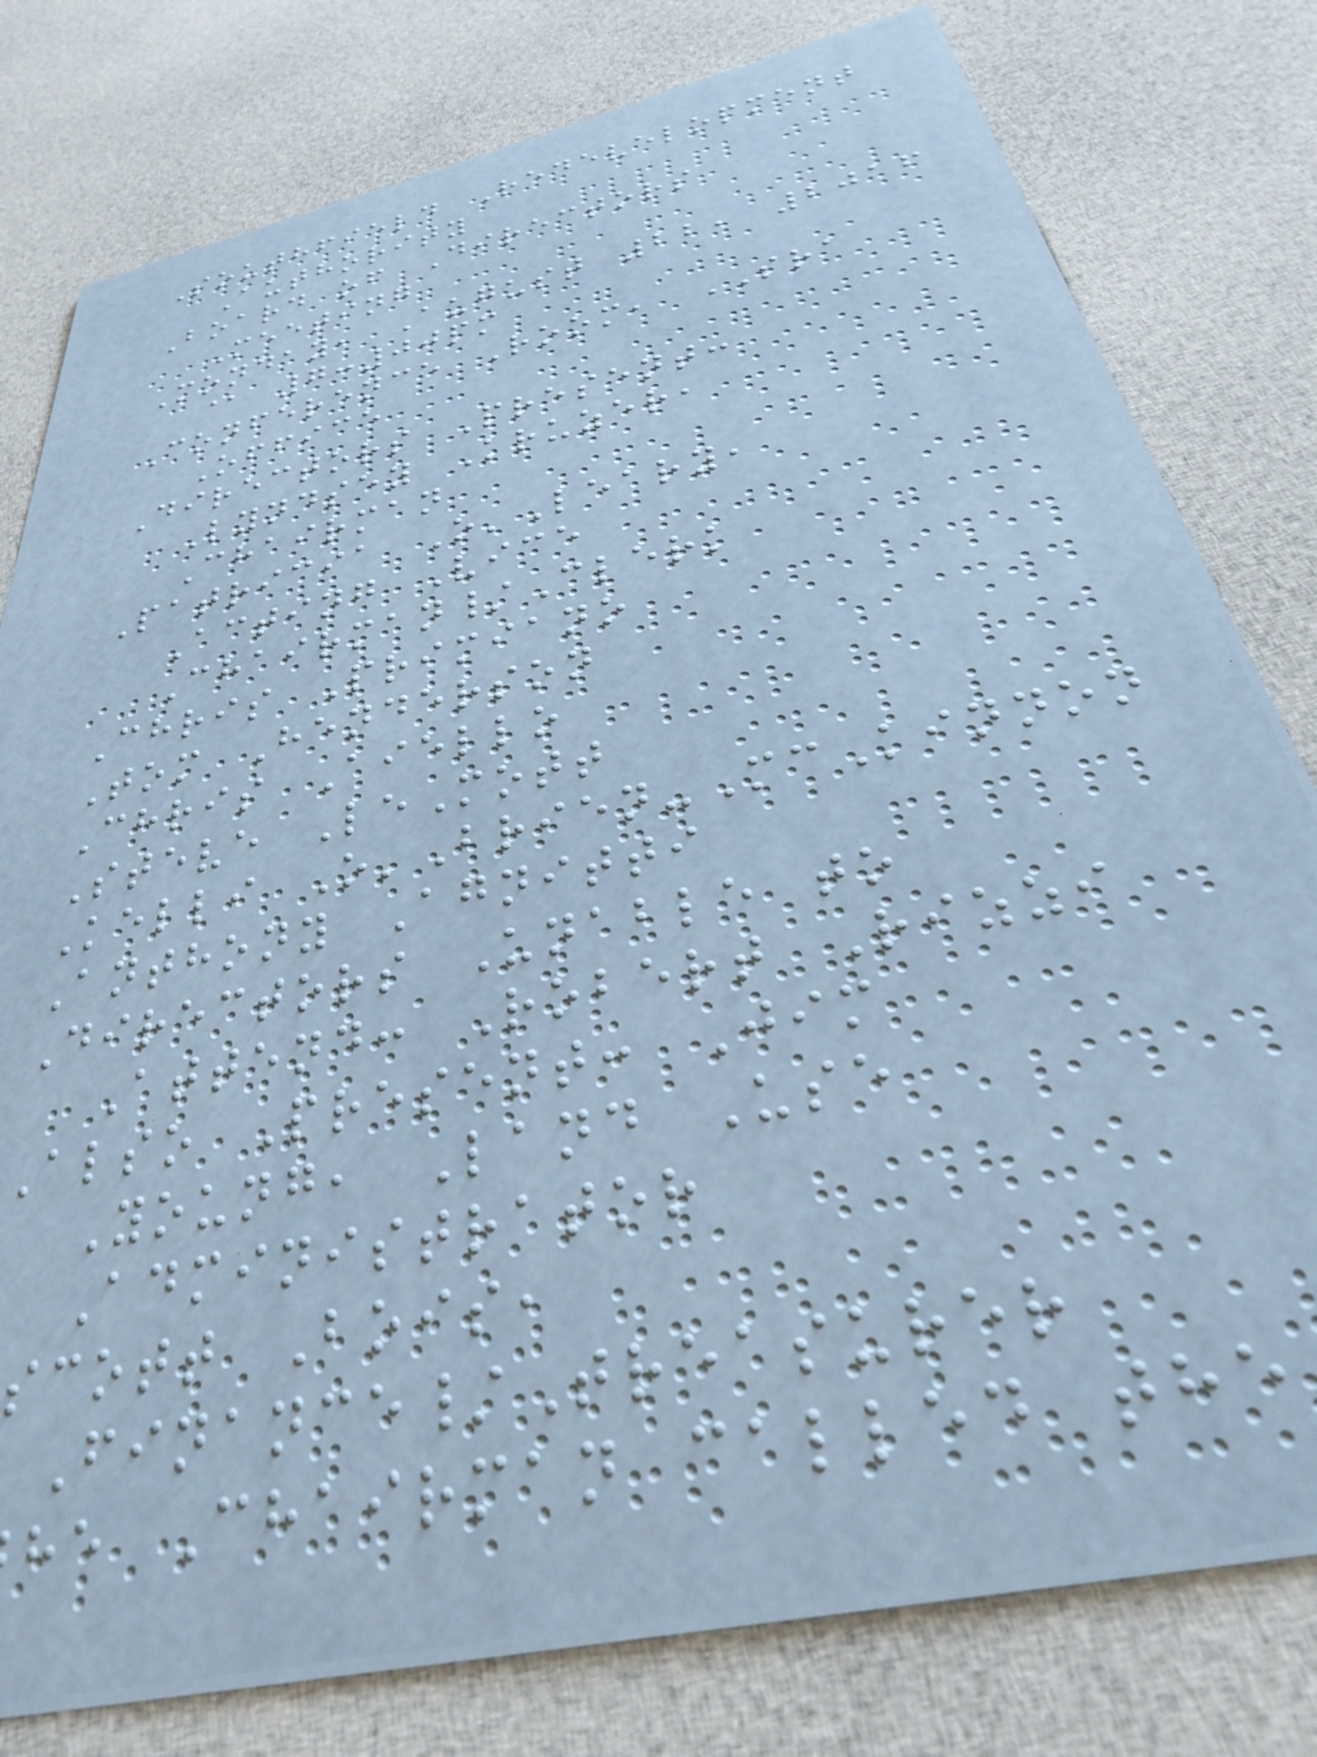Southfield Redevelopment
Authority
Board of Directors
Meeting
Monday, August 22, 2016
@ 7:00pm
Conference Room, SRA
Office
Directors Present:
Lyndsey Kruzer,
Chairman
Patricia O'Leary,
Acting Vice
Chairman/Clerk
Chris Primiano
Tom Henderson
Chris Aiello
Steve LeMott
Kelli O'Brien-McKinnon
Anthony Agnitti
Directors Unable to
Attend: Robert Rizzi
Also Present: Jim
Young, Land Use
Administrator
scott Bois,
Finance/Treasurer
he Chairman called the
